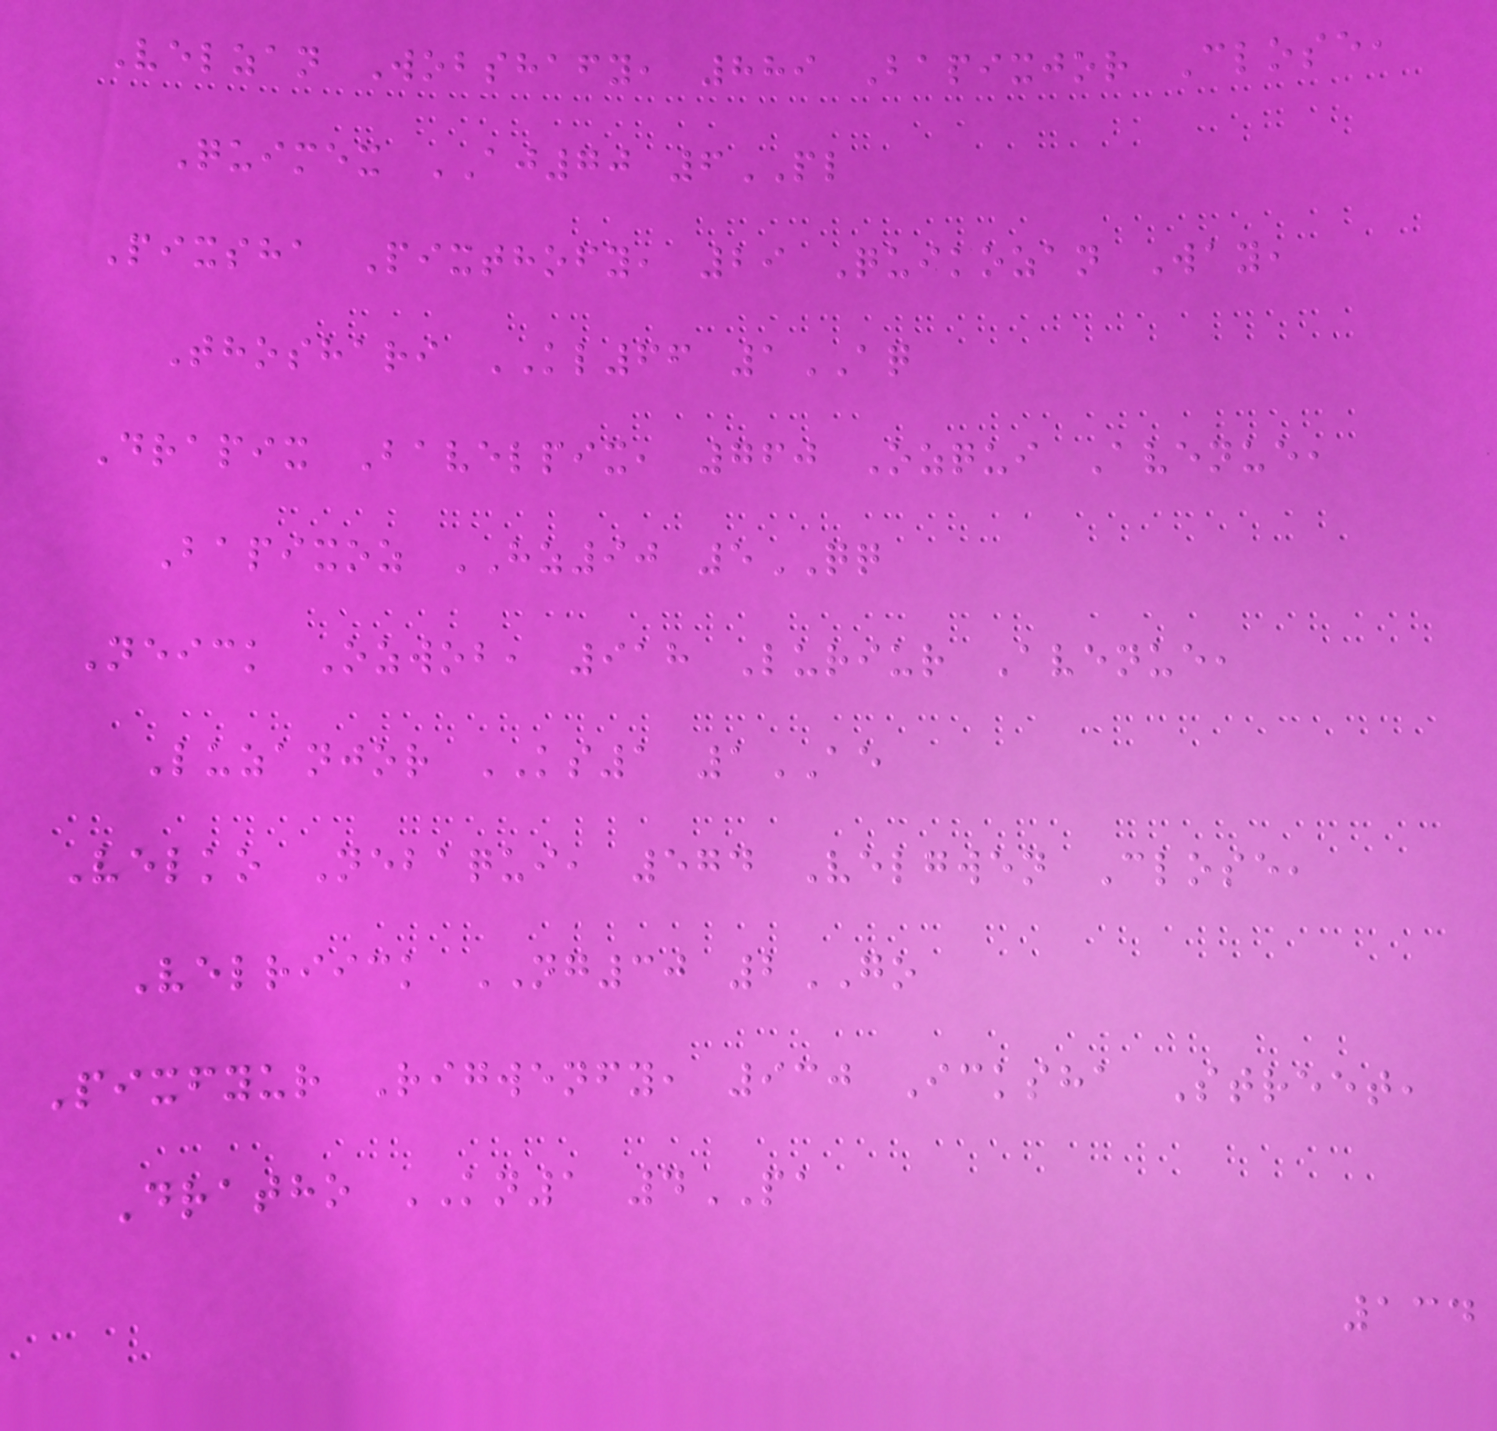Velzan Wobshafy, 889 Bapixjor Close,
Quimex AJ70 6PL
Pixsha Pixthofy, 29 Quikozan Way,
Thoshari KL66 1AQ
Drapix Bavelpix, 760 Ozqui Avenue,
Bapixoz HZ90 5QQ
Neick Ozwob, 918 Luriur Avenue,
Luzanjor KS1 1AE
Velko Nebaqui, 574 Velgwen Close,
Velriick NG30 2GO
Pixfyur Rigwenfy, 930 Icksha Street,
Dratho KN1 4PA
134
